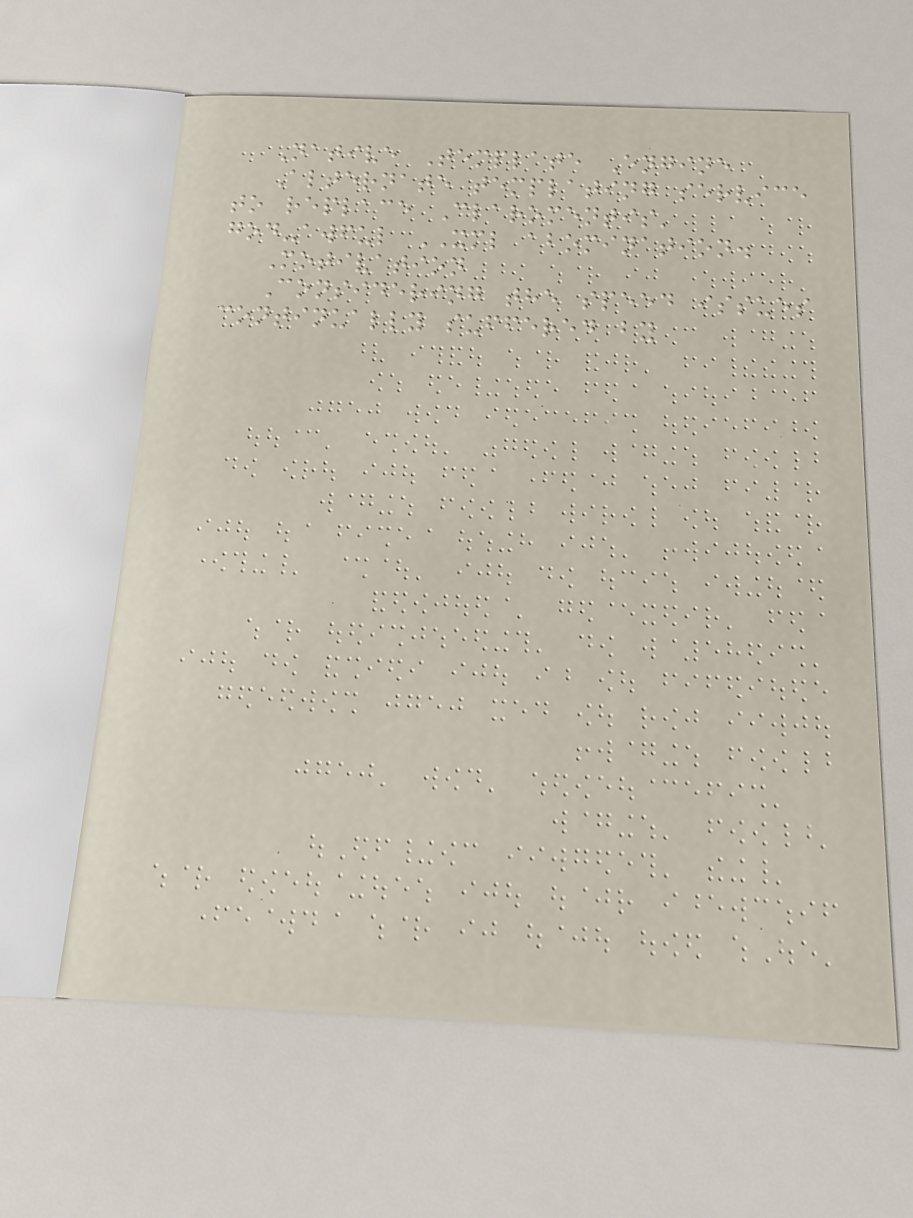Native Template Engine
Alternate templating service
to replace Claromentis'
god-awful XML abomination.
Motivation
Considering the speed issues
continually suffered by
